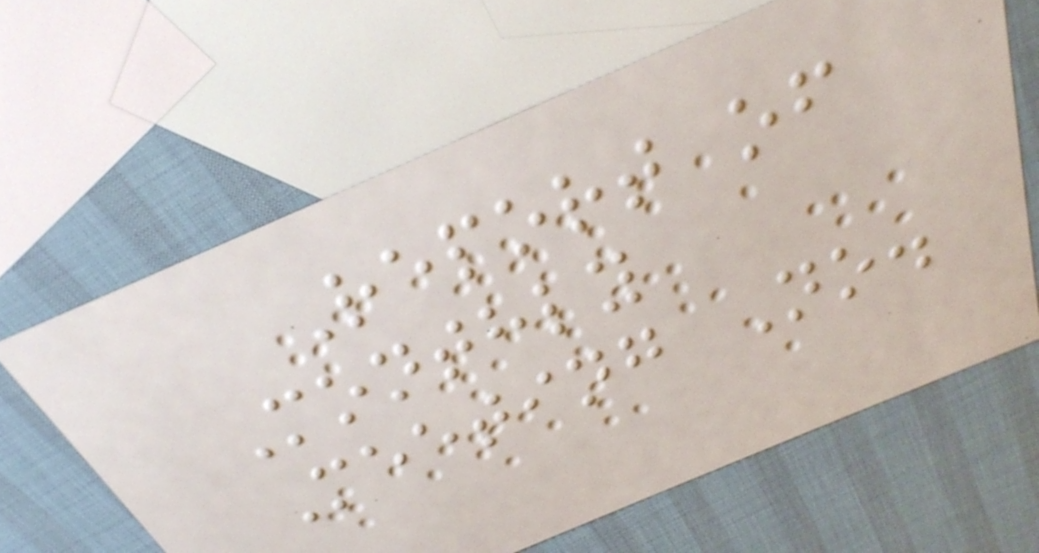Report of
Monthly
Meeting No.
